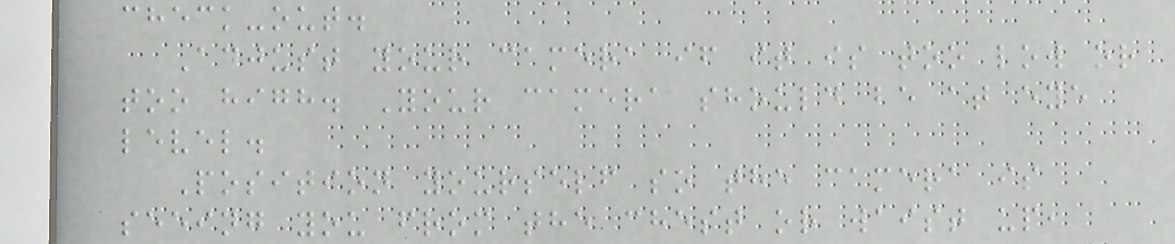check-out.
Adjust your camera if it is too low or
too high. Your camera should be at eye
level.
Position yourself so the camera is
seeing you from the chest or waist up,
